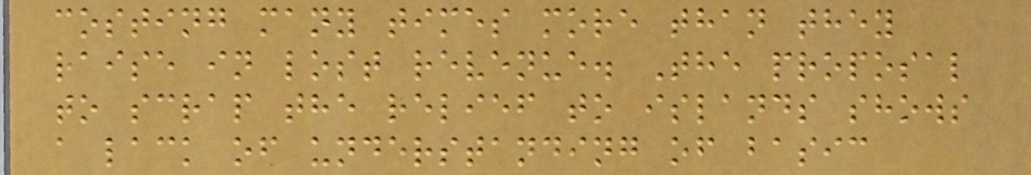costing many times more than they
raise in lost revenue. The proposal
to scrap the relief to islands shows
a lack of understanding of basic
